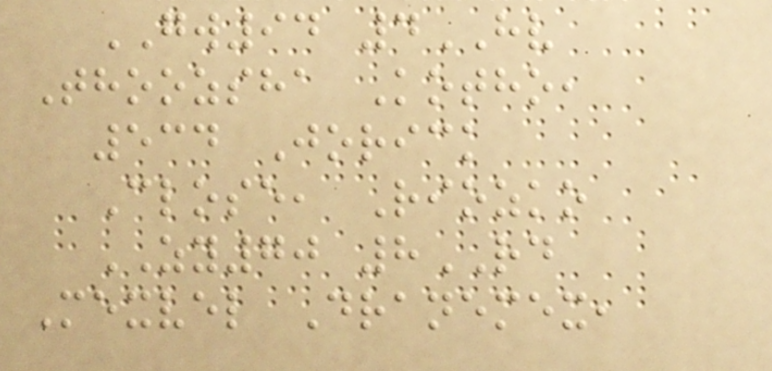GW94 4HV
Thoozsha Kotho,
534 Jorick
Close, Riozko
ZY70 8RD
Mexvel Dranemex,
